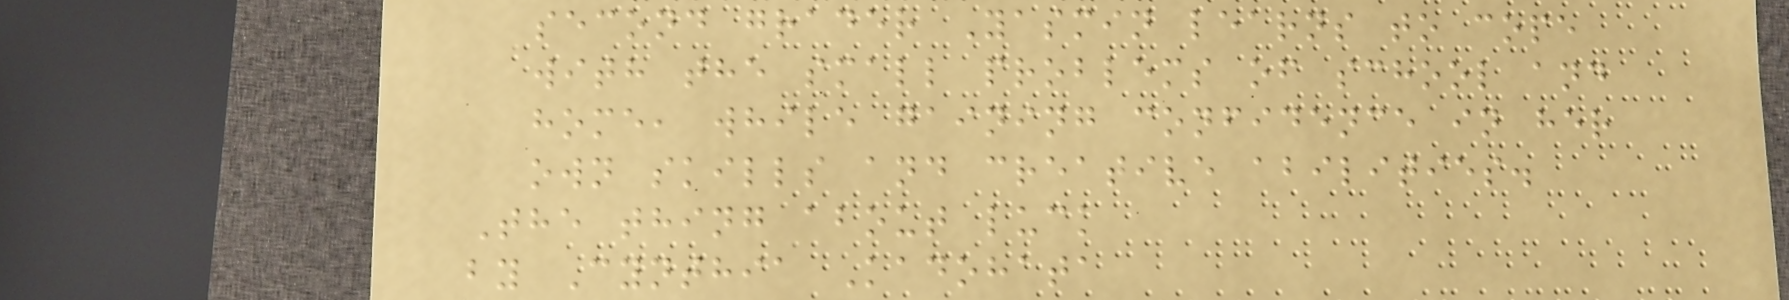second grader Yasmin learns to cope
with the small problems of school and
home, while gaining confidence in her
own skills and creative abilities.
The thing about luck
by Cynthia Kadohata
